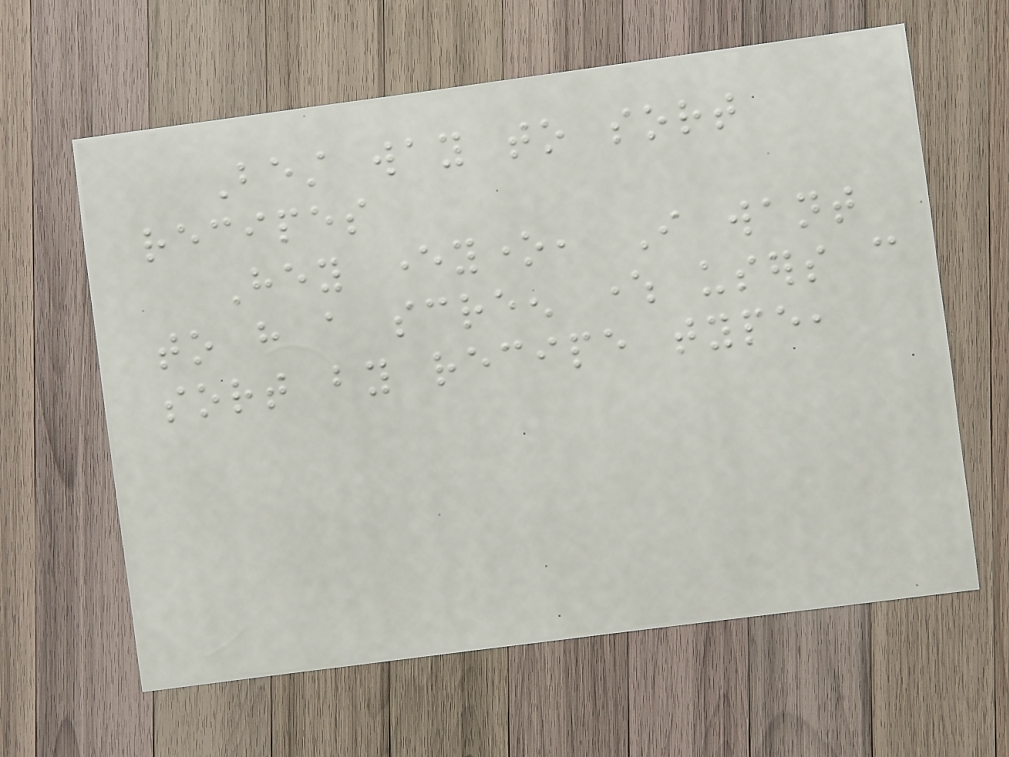Best way to sort
recipes
Hey everyone, I want
to have a screen where users can
sort by recipe type,
